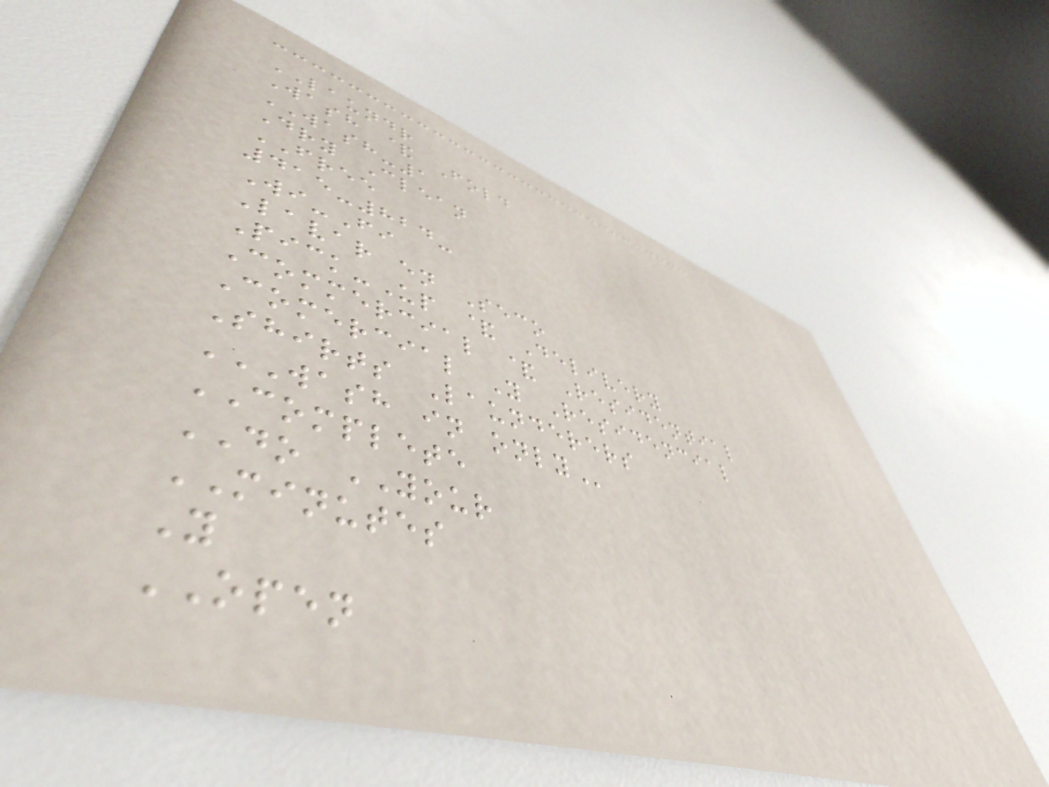LAUNDR
Wash & Fold
WASH-1
Dry Clean
FREE
415-824-
Wi-Fi
Lavar en Seco
Pick-Up & Delivery
Commercial & Residential
Comercial Y Residencial
Shirts Launderers
WASH IN ONLY
COMPLETE
DO YOUR
MINUTES
Y
OPEN
